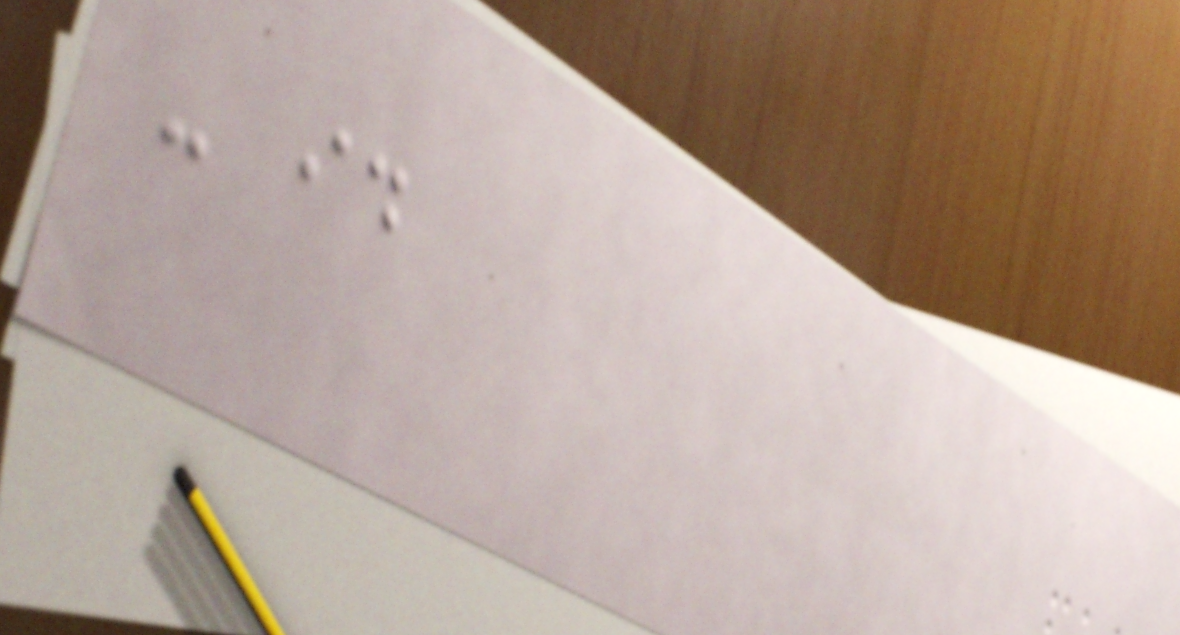- id
